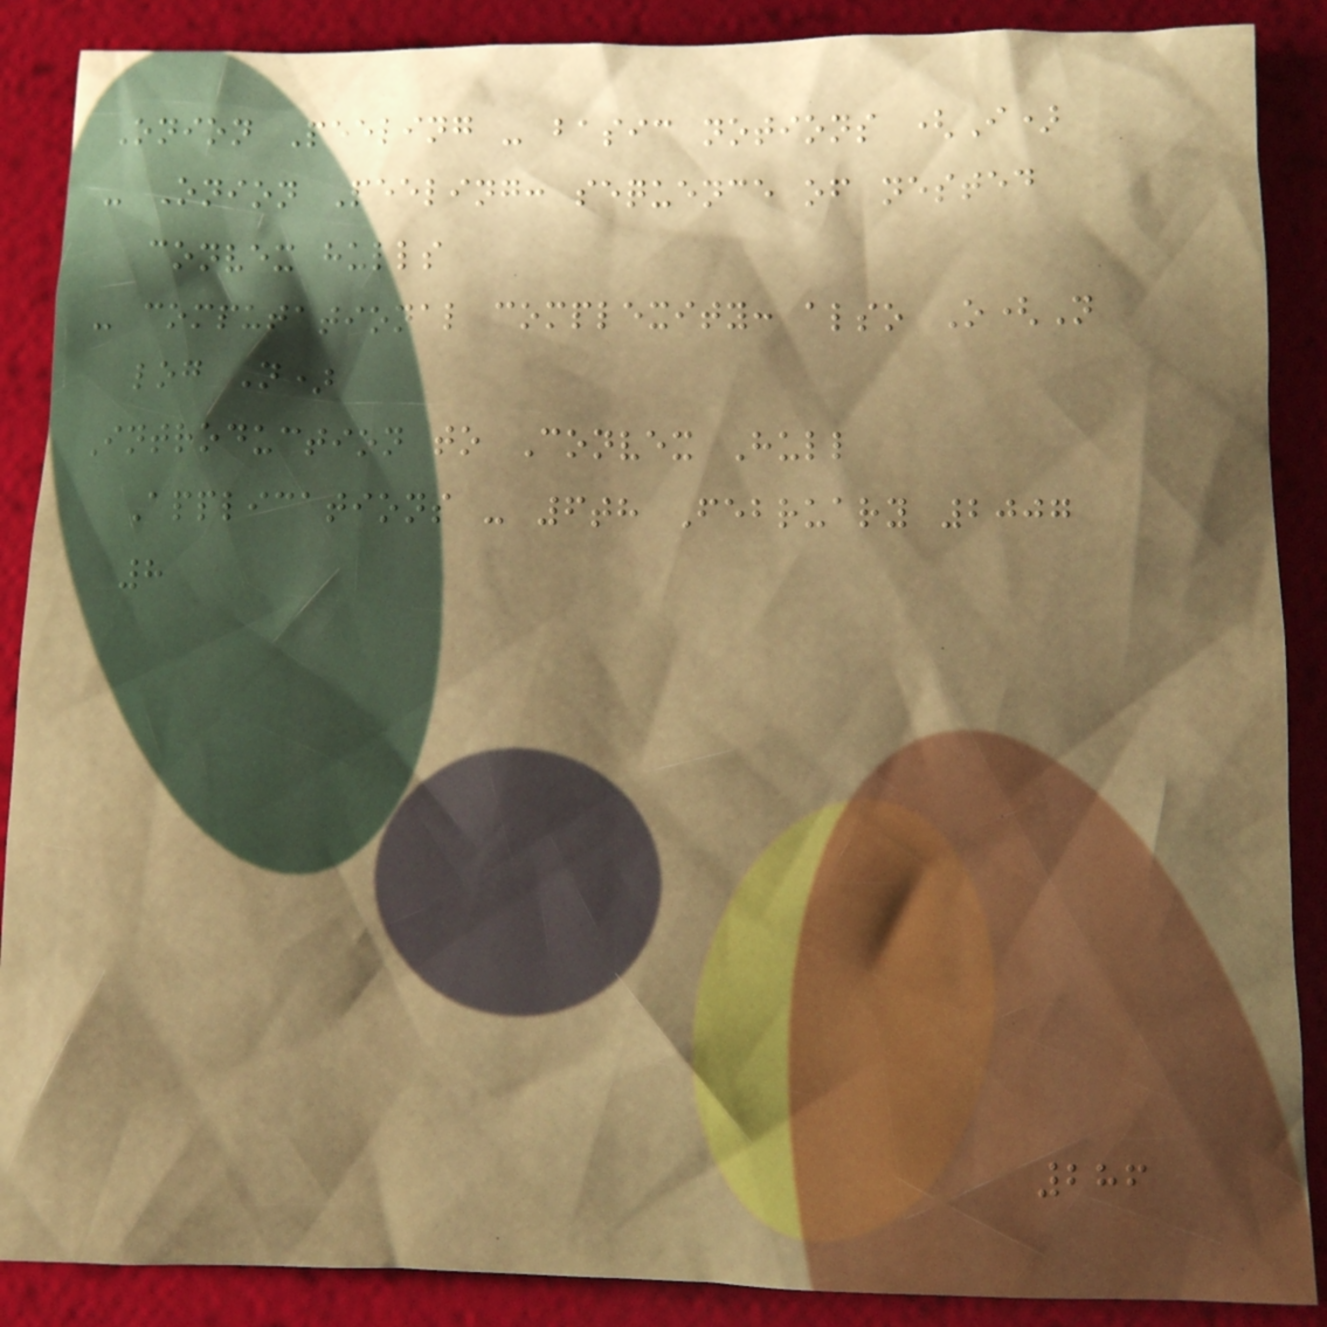Onion Peeling - basic notions (I)
- Onion Peeling: sequence of nested
convex hulls
- computational complexity: also O(N
log N)
Introduction to Convex Hull
Applications - 6th February 2007
8
286
